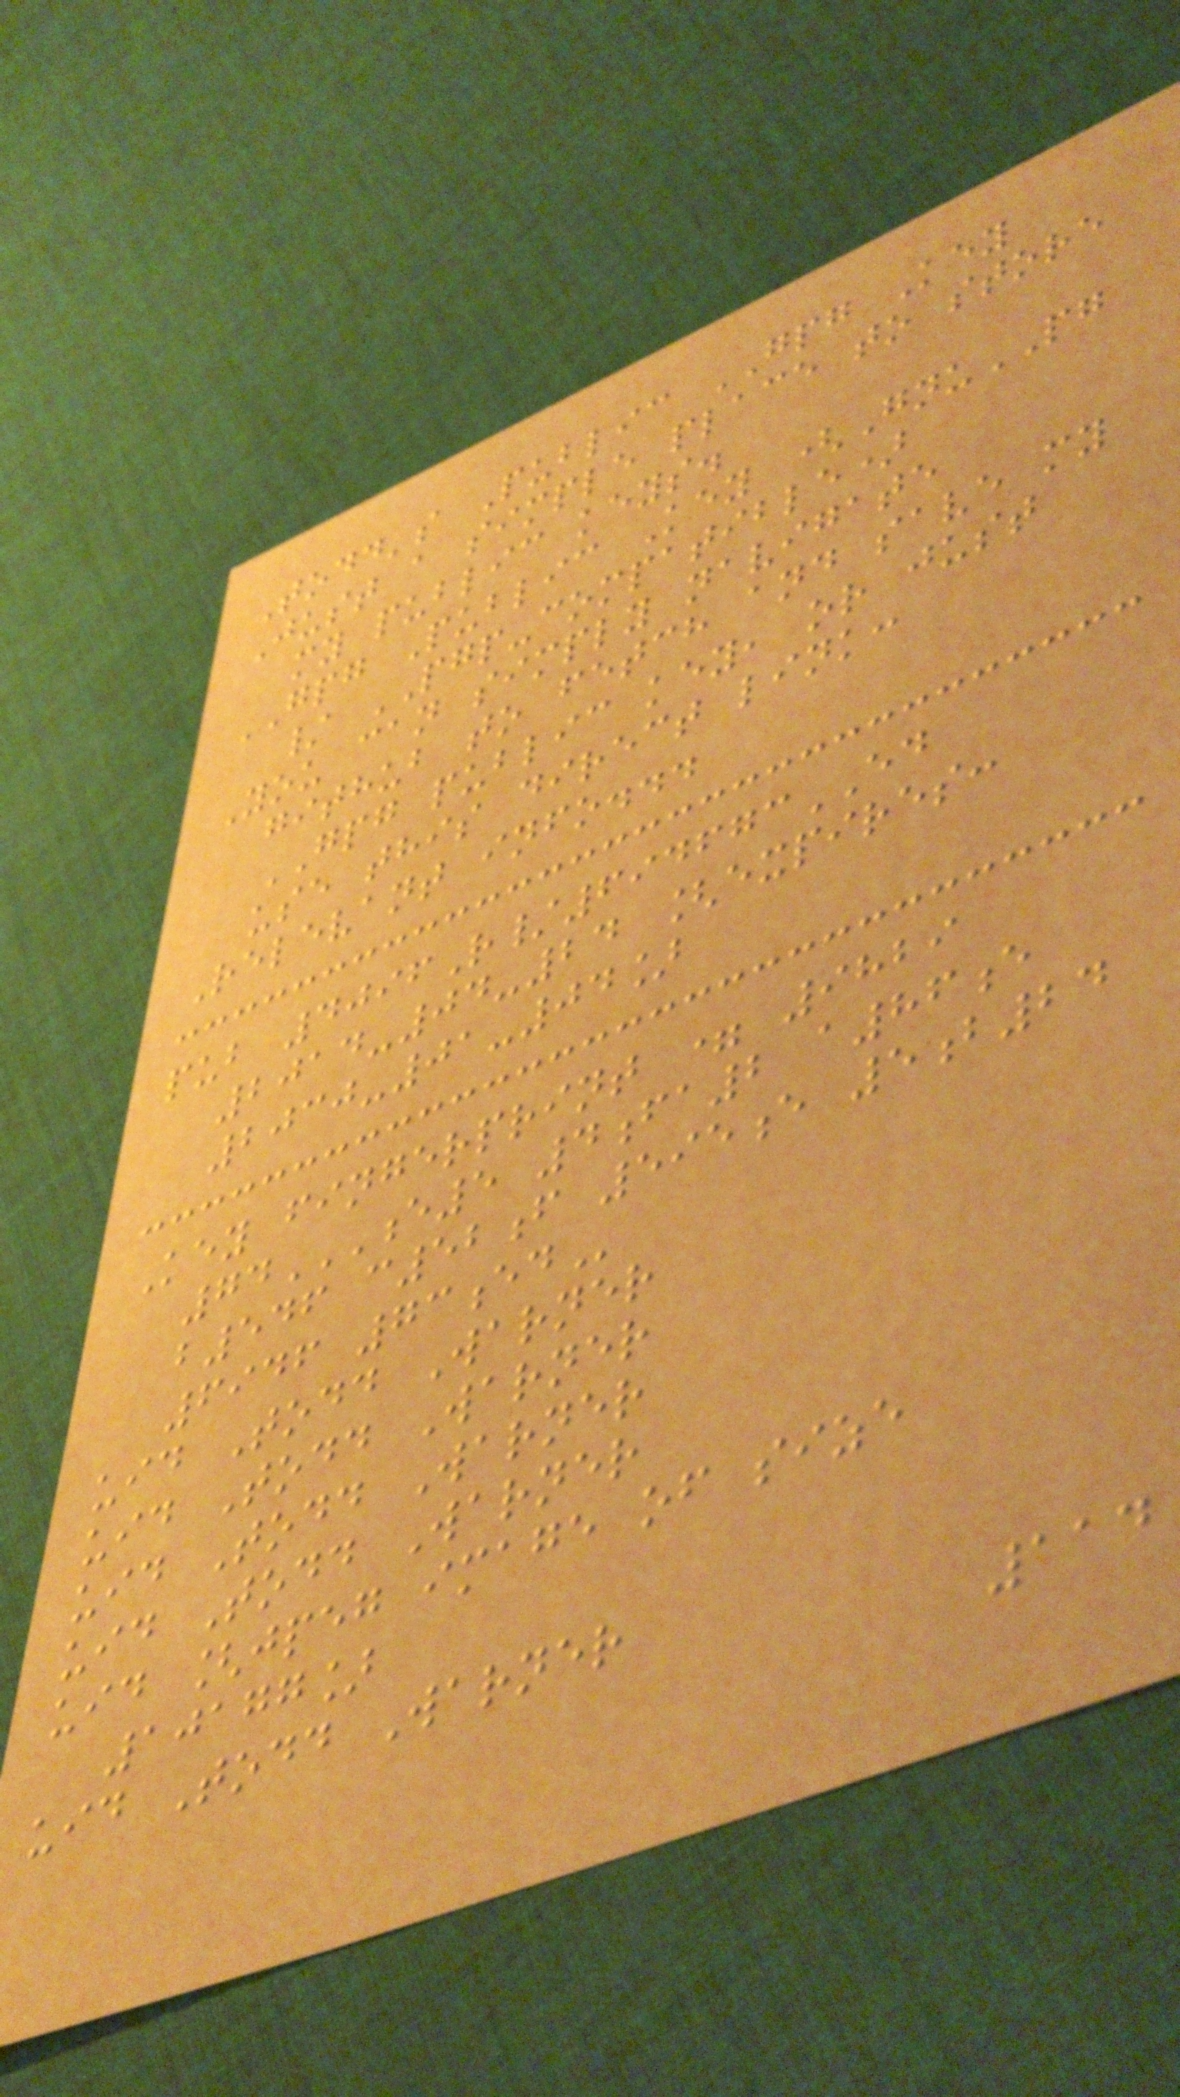Todd's Public GPG Key
Just a simple place to store
my public keys.
GPG Public Key (GnuPG
/ PGP-compatible)
You can simply navigate
github to fetch and save my
GPG public key, or just
use this direct link:
Relevant info...
pub 4096R/694673ED
2014-04-24 [expires:
2030-01-04]
Key fingerprint = 9829
74E5 4FA2 A86E
B546 C52F 595E 5B24
6946 73ED
uid Todd Warner
uid Todd Warner
uid Todd Warner
uid Todd Warner
uid [jpeg image of size
10177]
uid Todd Warner
114
